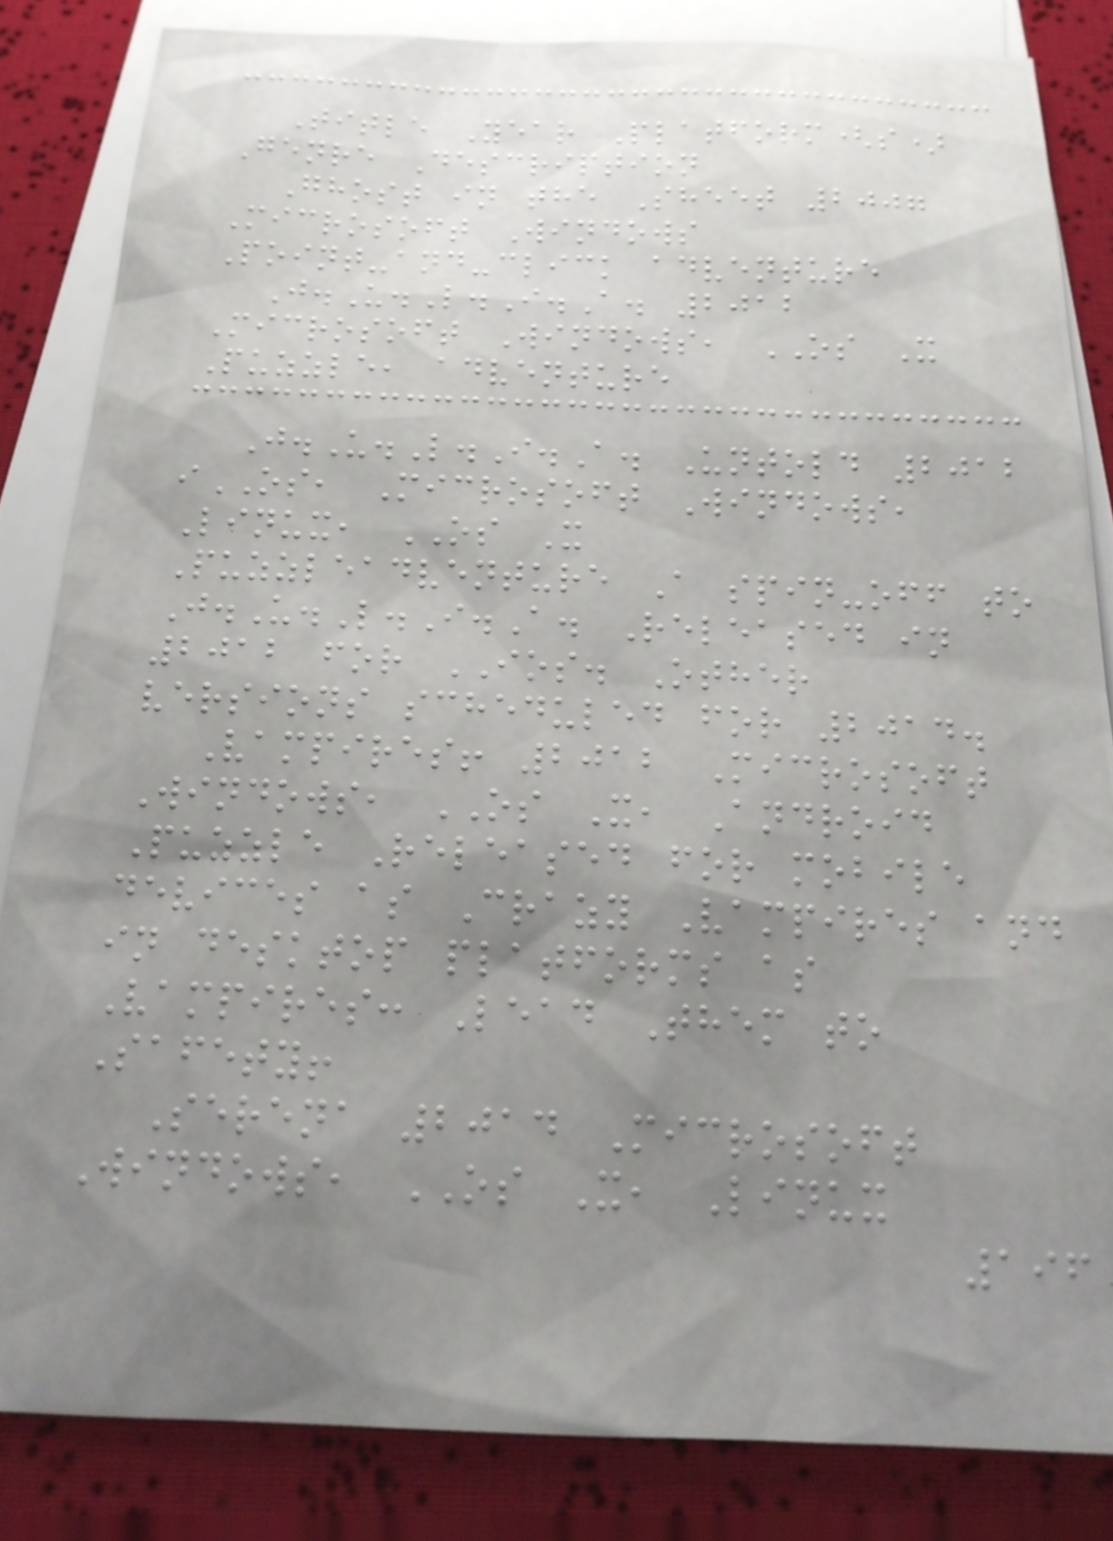Title Year Platform(s)
Genre Description
Ghost in the Sheet 2007
Microsoft Windows
Point-and-click adventure
J.U.L.I.A. 2012
Microsoft Windows, OS X
Puzzle, adventure
J.U.L.I.A. Untold 2012
iOS, Microsoft Windows,
Linux, OS X
Puzzleadventure A spin-off to
J.U.L.I.A. Released in
2012 for IOS. Other
versions scheduled for 2014.
Vampires! 2012 Microsoft
Windows, OS X, Android
Puzzle Released for mobile
devices as Crazy Vampires and
in desktop platforms as
Vampires: Lead Them to
Safety!
Serena 2014 Microsoft
Windows, OS X, Linux
196
